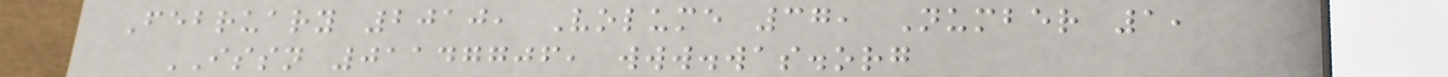February 2010, Volume 37, Number 1,
ISSN 01147706, www.was.org
